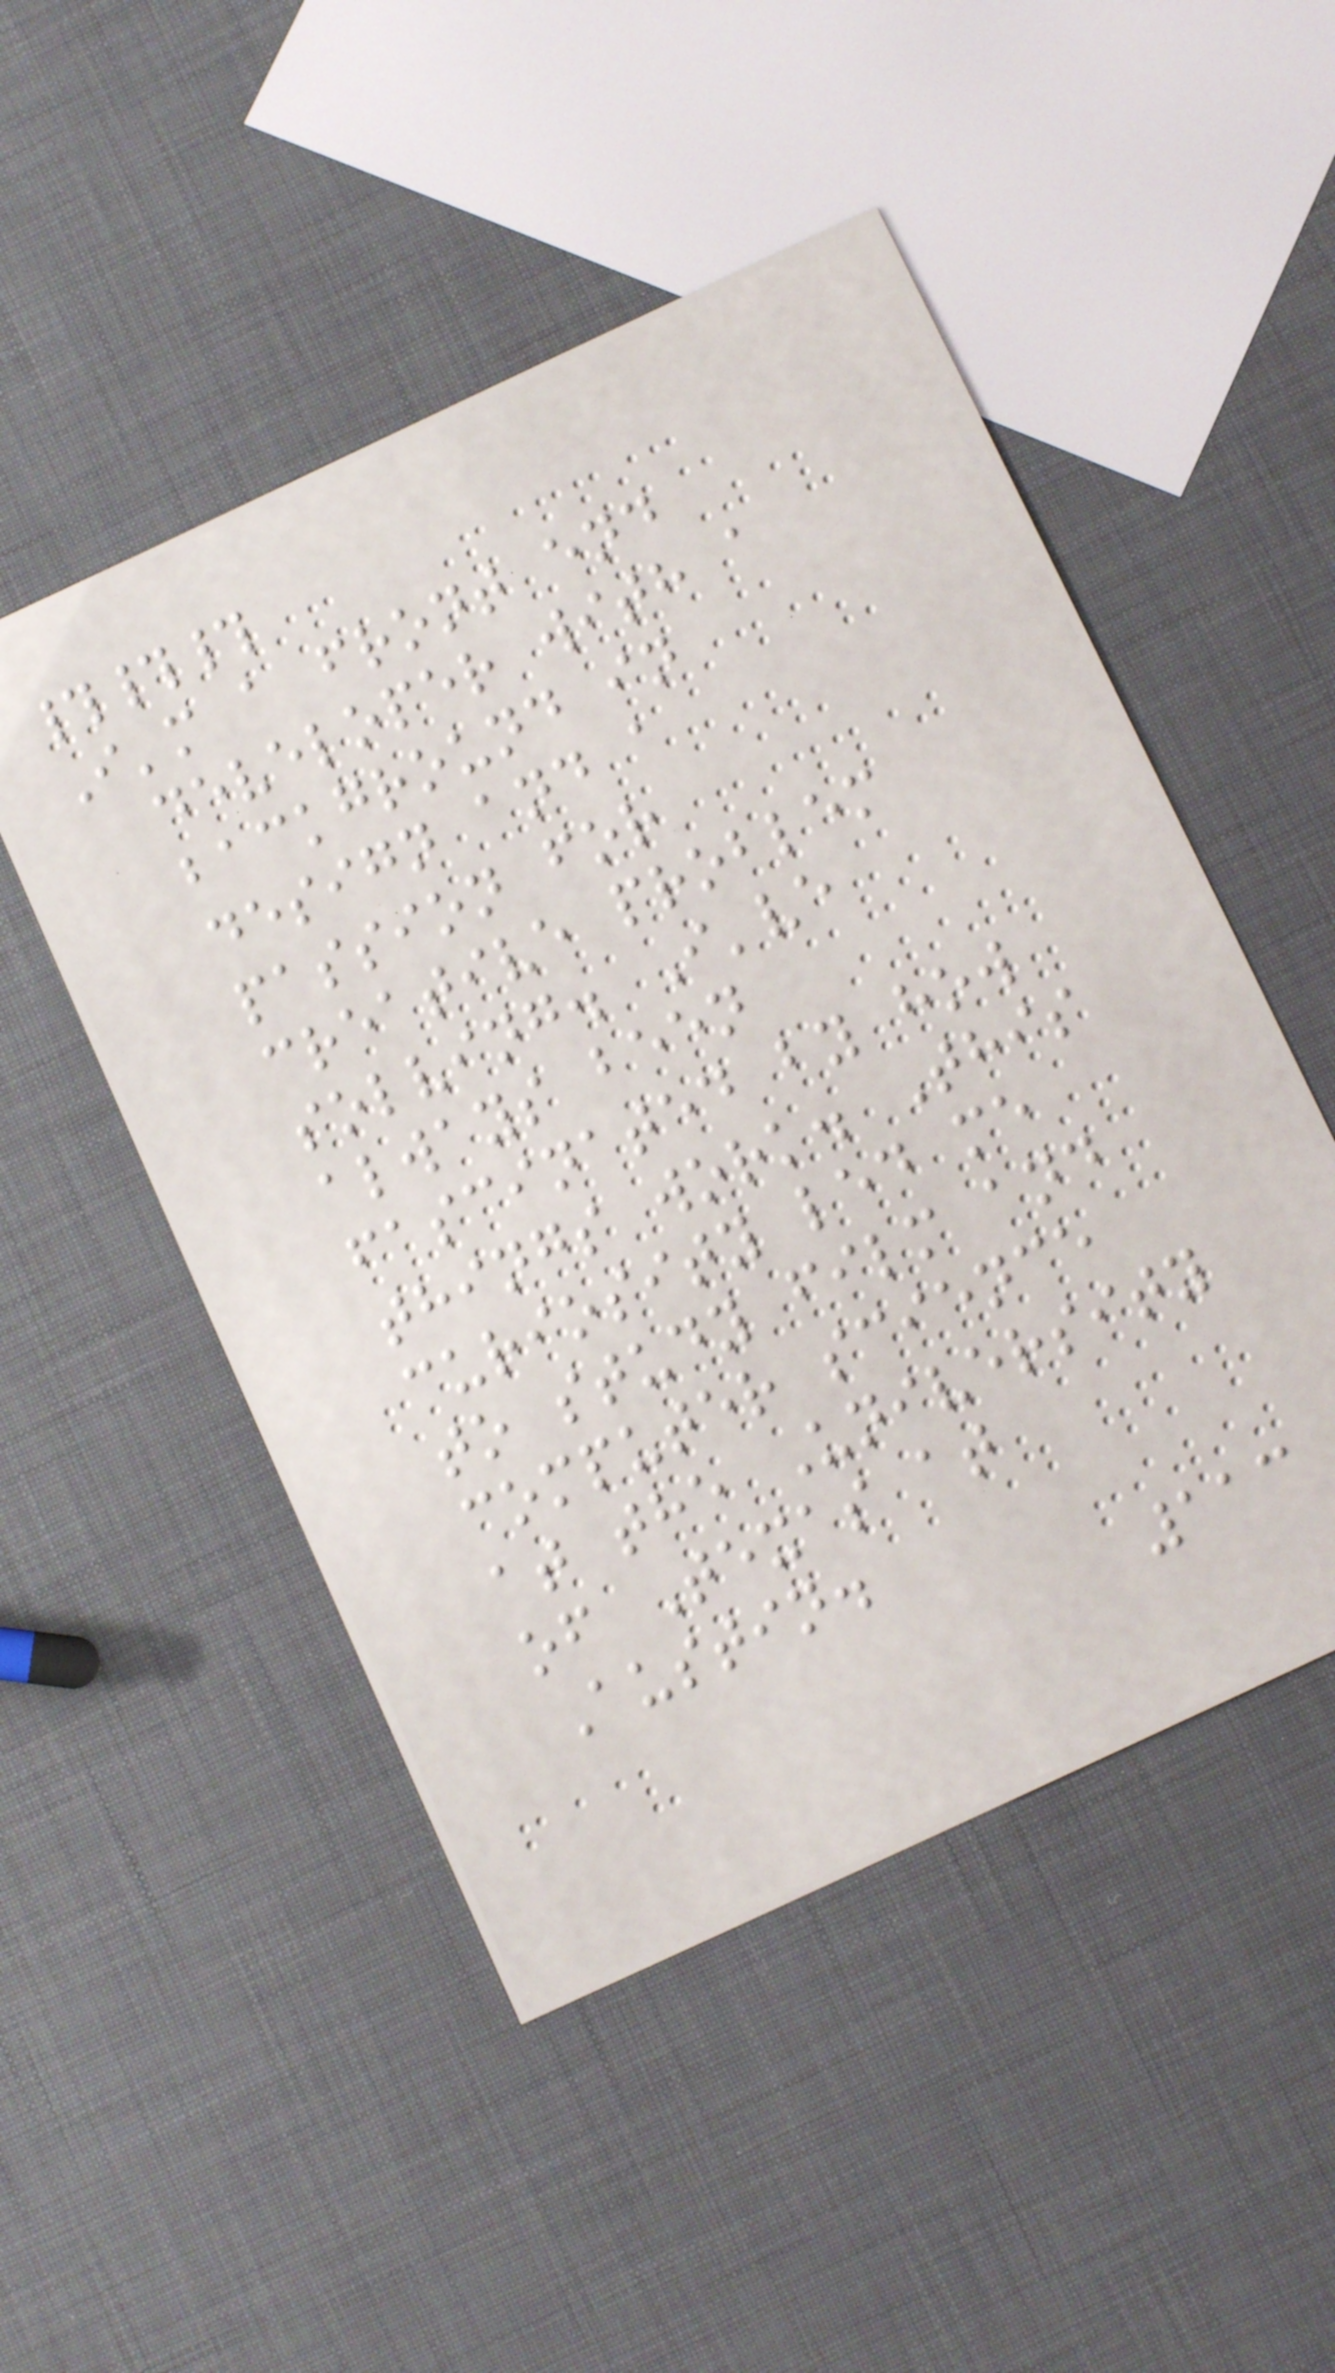###
I'm a front end
developer with a
background in
design and a
passion for
creative problem
solving. I've
always been
fascinated by how
things work. This
curiosity led me
to study film and
computer science
at the University
of Texas at
Austin.
113
